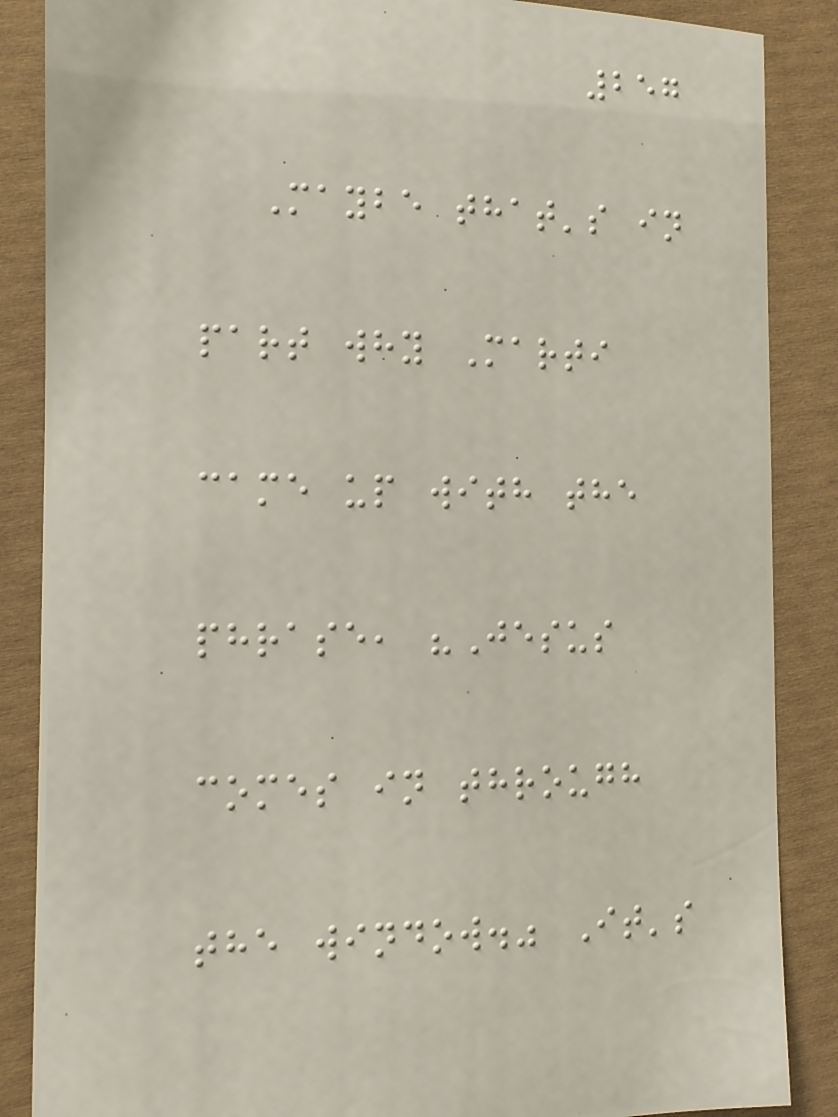257
Maybe that's in
part why Marti
came up with the
phrase, "Jesus
comes in through
the window." It's
